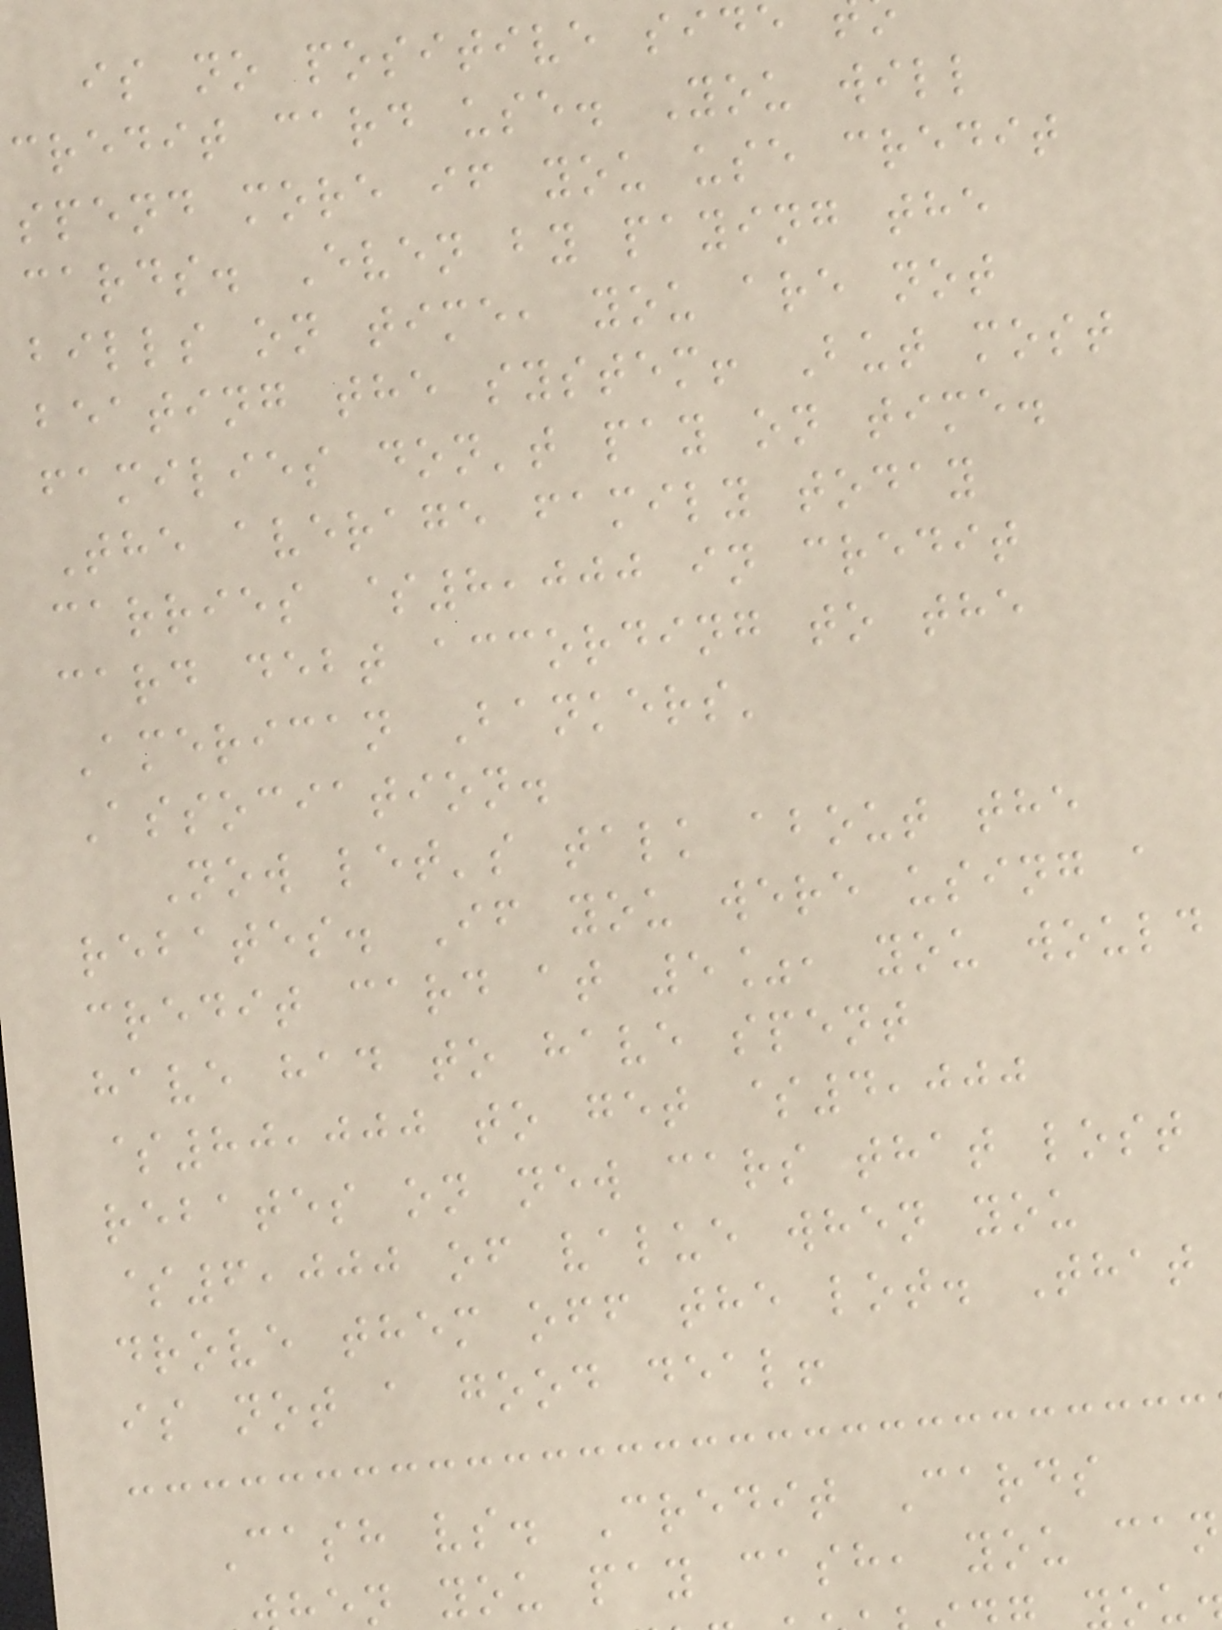is no positive side
credit card use. You will
spend more if you use credit
cards. Even by paying the
bills on time, you are not
beating the system! But most
families don't pay on time.
The average family today
carries $8,000 in credit
card debt according to the
American Bankers'
Association.
Now let's talk about the
rebates. If you were using a
credit card at 5%, you would
have had to have spent
$80,000 to get $4,000
rebates on new cars that lost
$6,000 of value when you
drove them off the lot. That
is not a good deal!
Cash vs. Credit Cards
n you pay cash, you can
